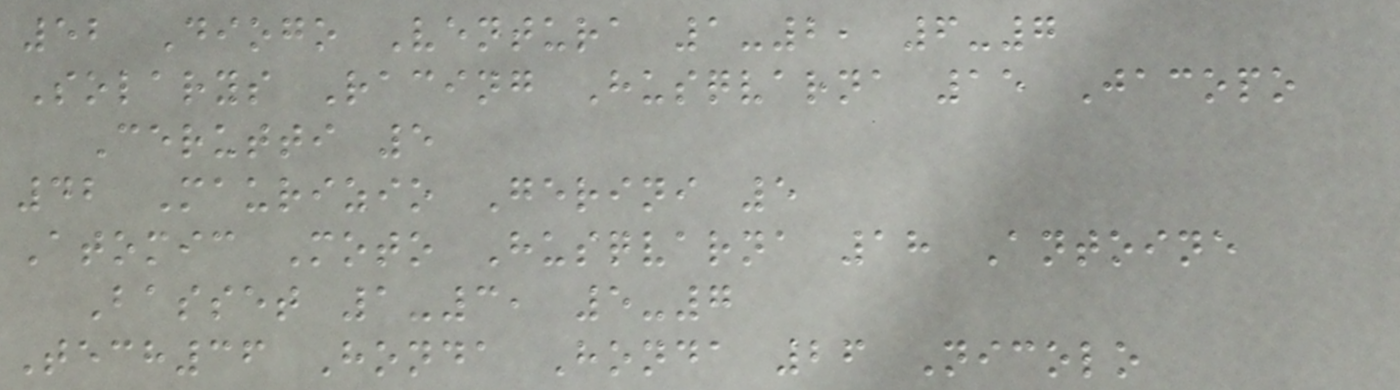52 Diogo Ventura 1-2, 6-7
Solarys Racing Husqvarna 15 Jacopo
Cerutti 5
42 Maurizio Gerini 5
Atomic Moto Husqvarna 18 Antoine
Basset 1-3, 5-7
Tech36 Honda Honda 26 Nicolo
